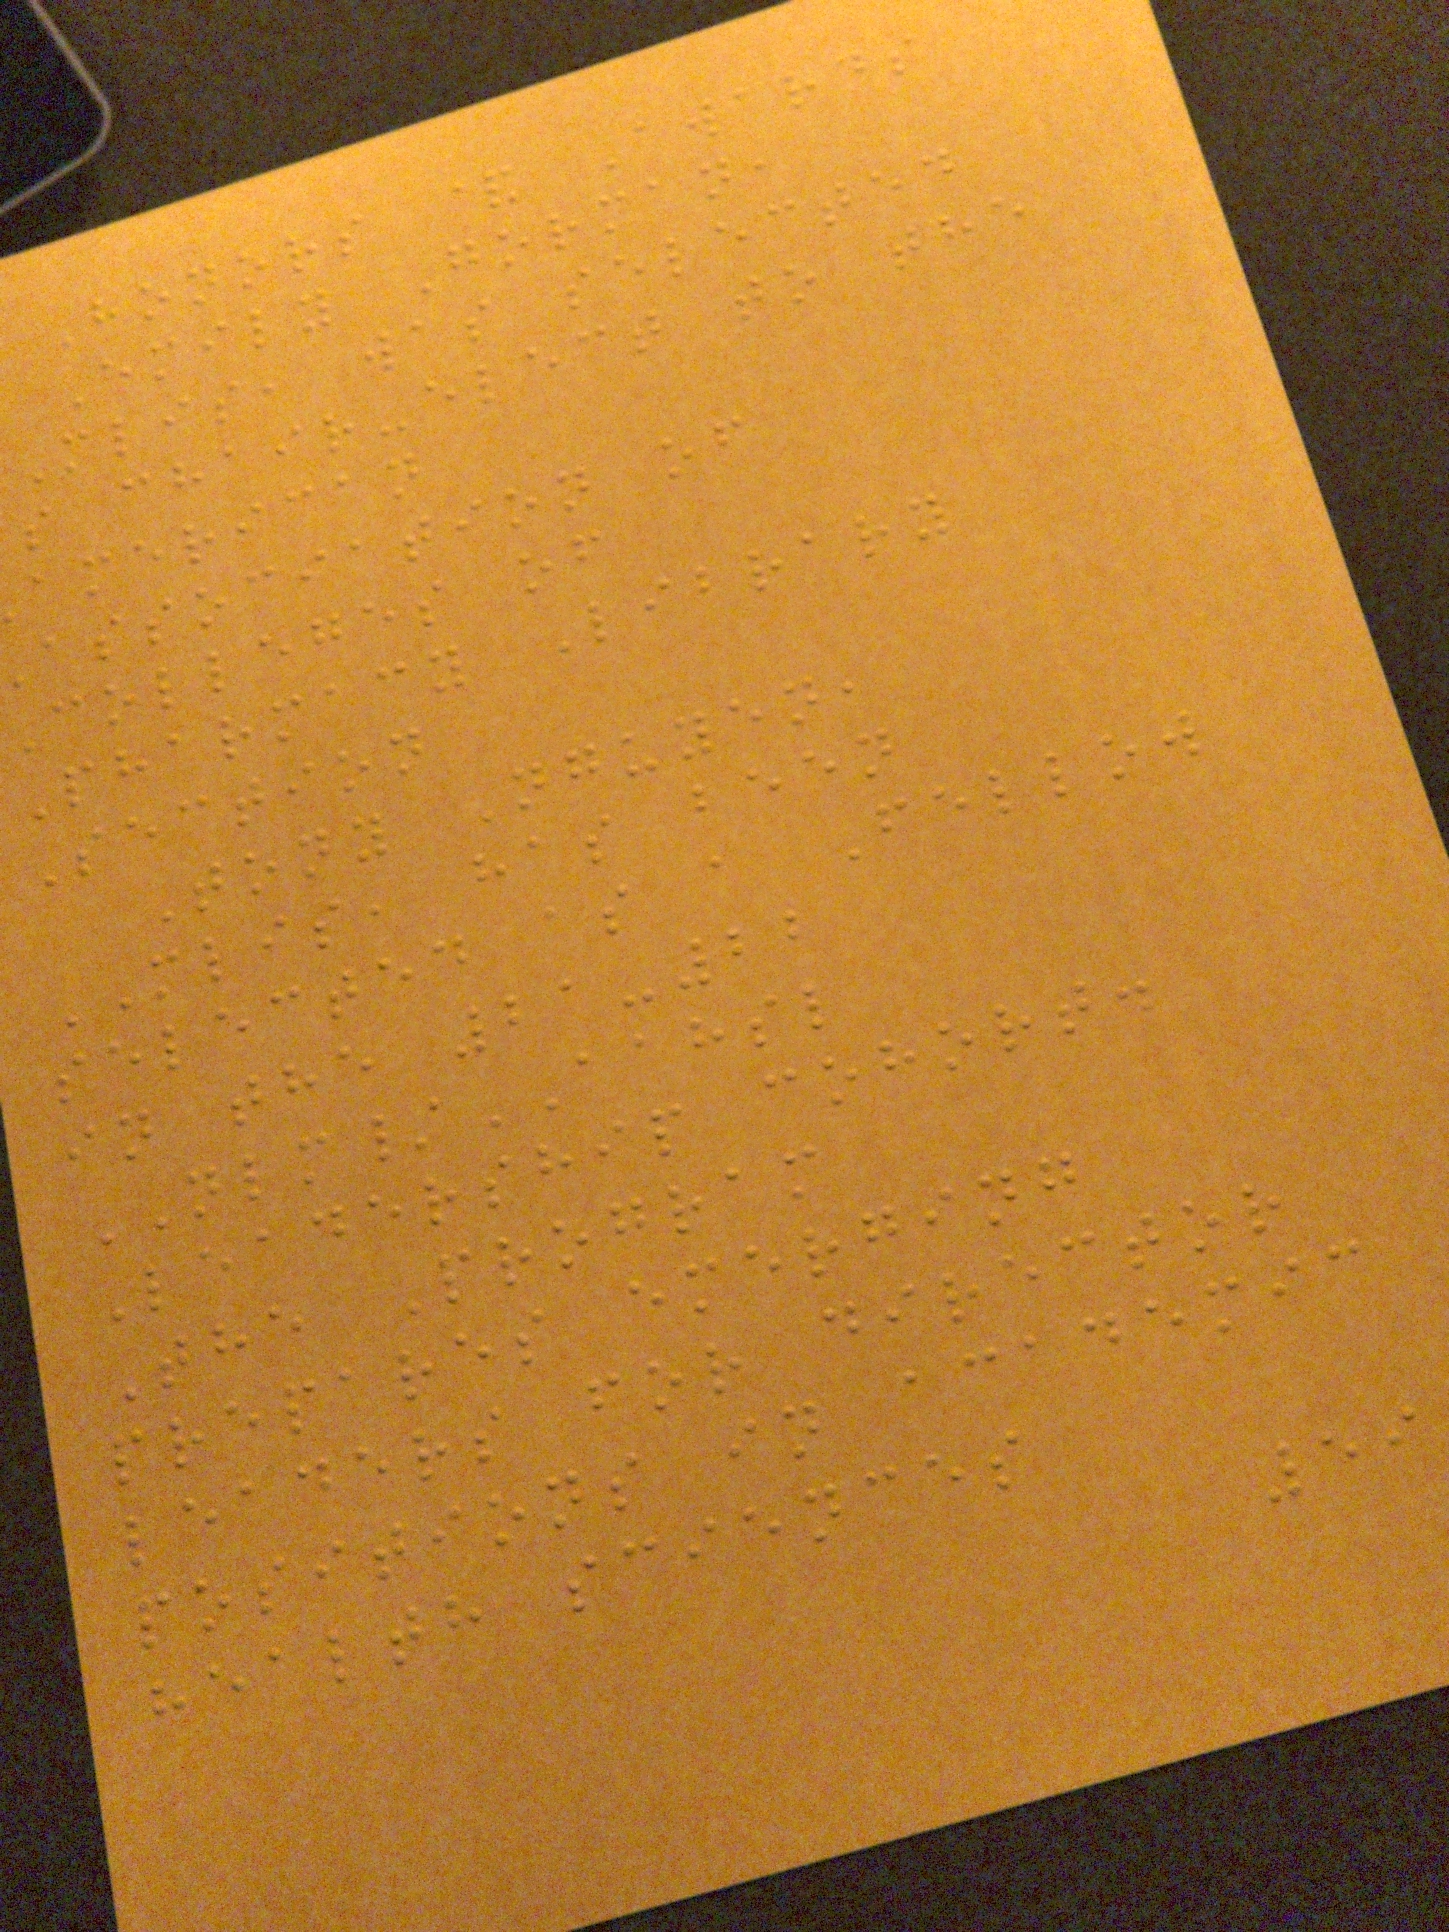Honors & Awards
Emily Gorman,
mlis, was selected
s chair-elect to the
american
association of
colleges of
Pharmacy Library
Section
Tony Nguyen,
MLIS, has been
selected as a Fellow
in the 21-22
NLM/AAHSL
Leadership cohort.
The Program
prepares emerging
leaders for director
positions in academic
health sciences
59
